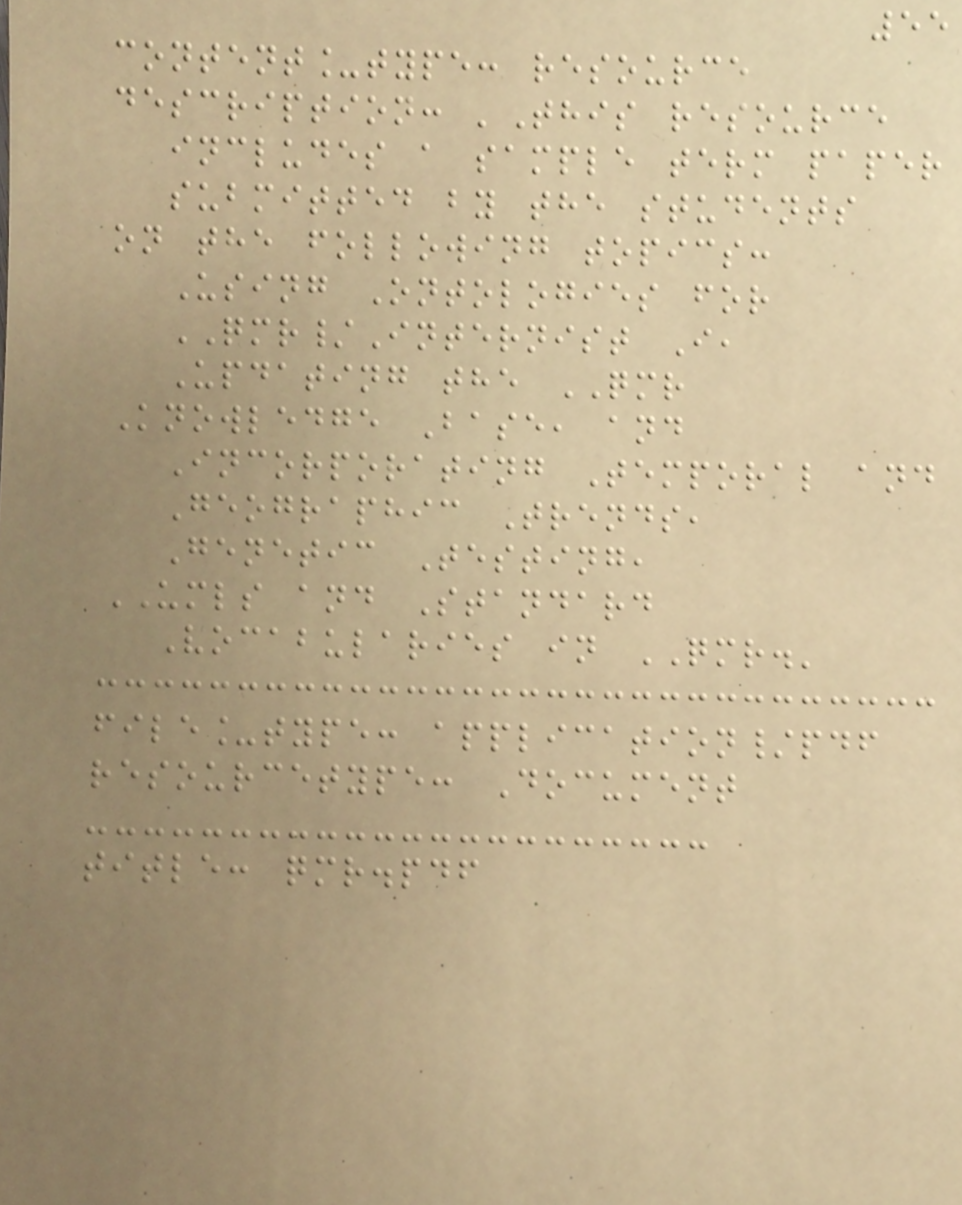55
content_type: resource
description: 'This resource
includes a sample term paper
submitted by the students
on the following topics:
Using Ontologies for
QMR/Internist I,
Updating the QMR
Knowledge Base, and
Incorporating Temporal and
Geographic Trends,
Genetic Testing,
UMLS and Standard
Vocabularies in QMR.'
file_type: application/pdf
resourcetype: Document
title: qmr.pdf
